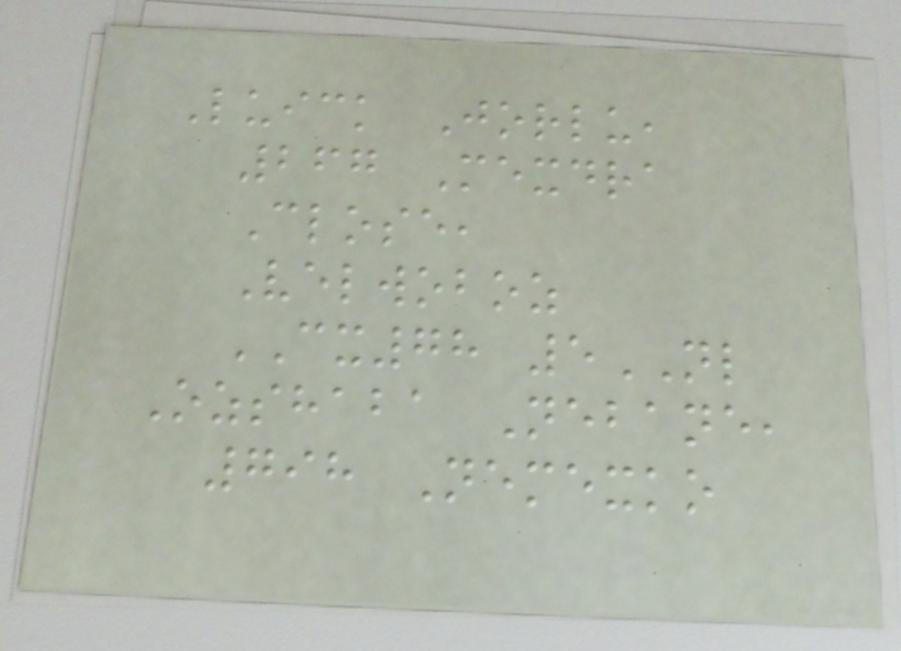Luick Jorlu,
267 Mexdra
Close,
Velwoboz
CX78 5NL
Ozshaba Nebane,
798 Nemexko
